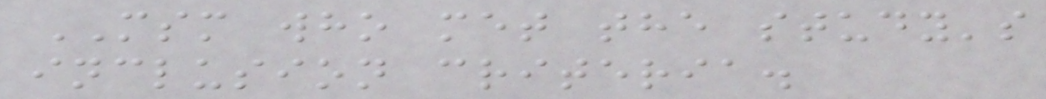MSM who met the study's
inclusion criteria.
